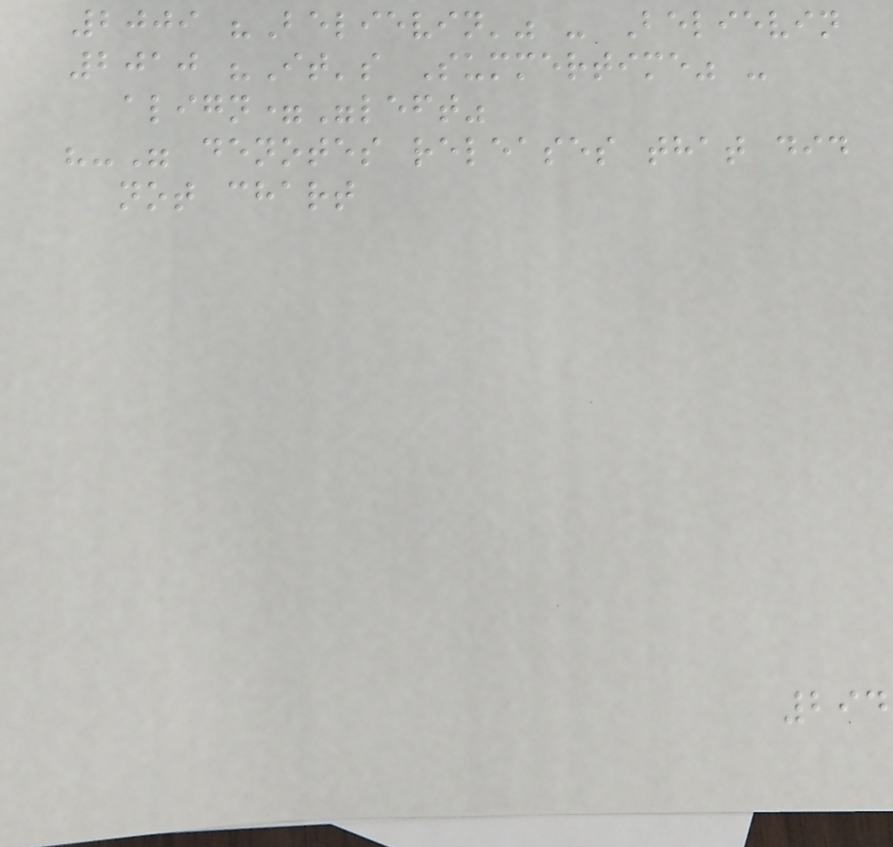2009 "Believin'" - Believin
2010 "It's Summertime" -
align="left"
"-" denotes releases that did
not chart
294
